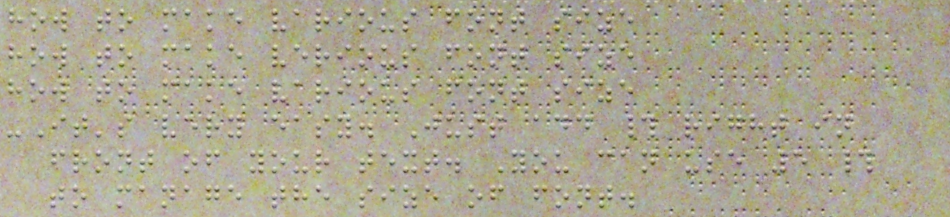how to make various font size
how to make verious font size
how to make various font size
-It's very easy. Just add # right in
front of your text. You can use 5 #
to manage the size of font.
